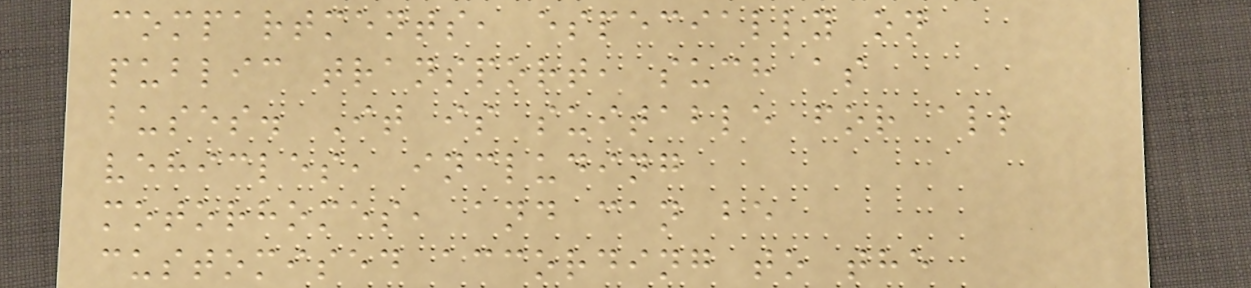compartments, especially on
public transport, such as
buses. It is suitable for all
vehicles, including
motorhomes, and can be
customised according to the
